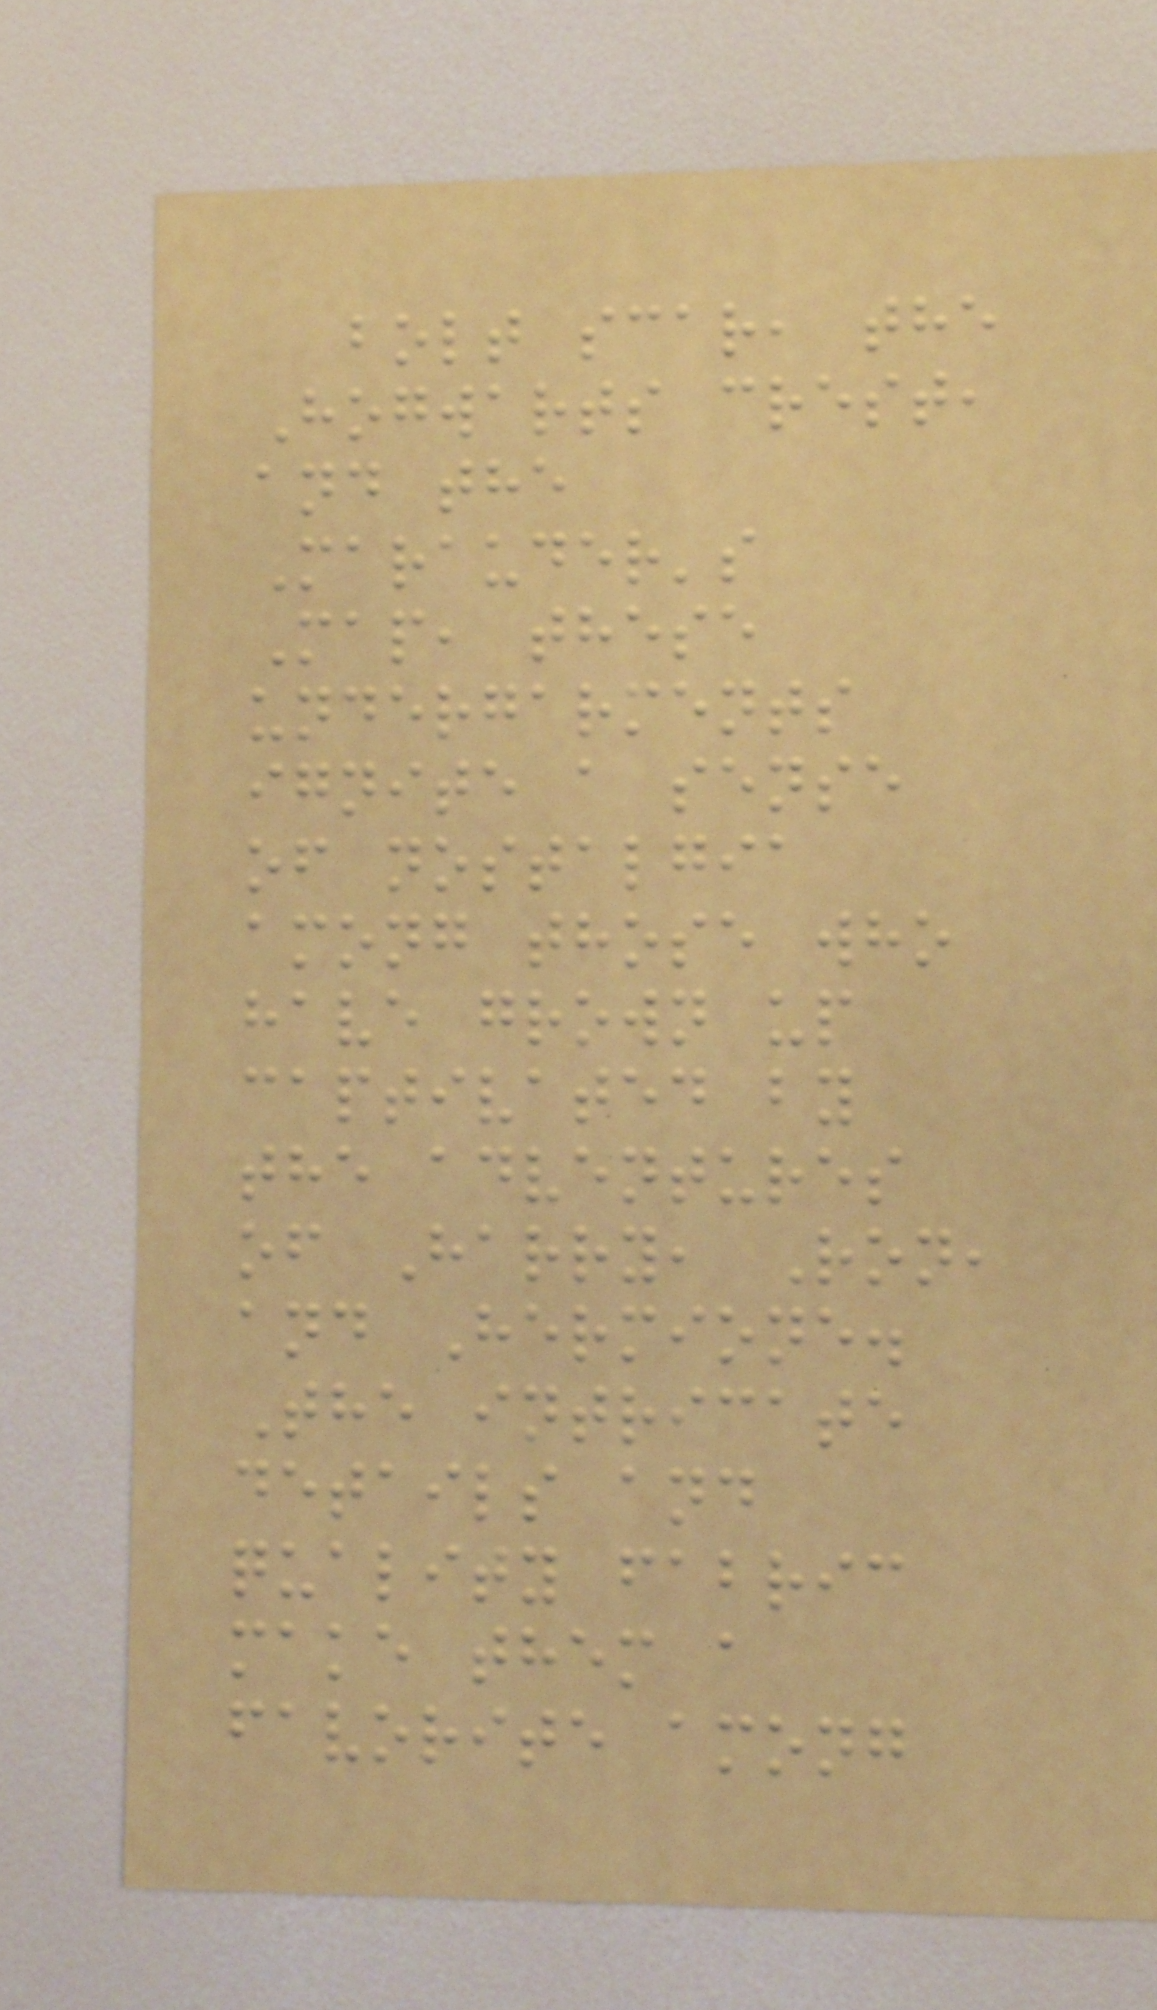bolt scar, the
Hogwarts crest,
and the
Marauder's
Map, these
undergarments
ignite a sense
of nostalgia
among those who
have grown up
captivated by
the adventures
of Harry, Ron,
and Hermione.
The intricate
details and
quality fabric
make them a
favorite among
